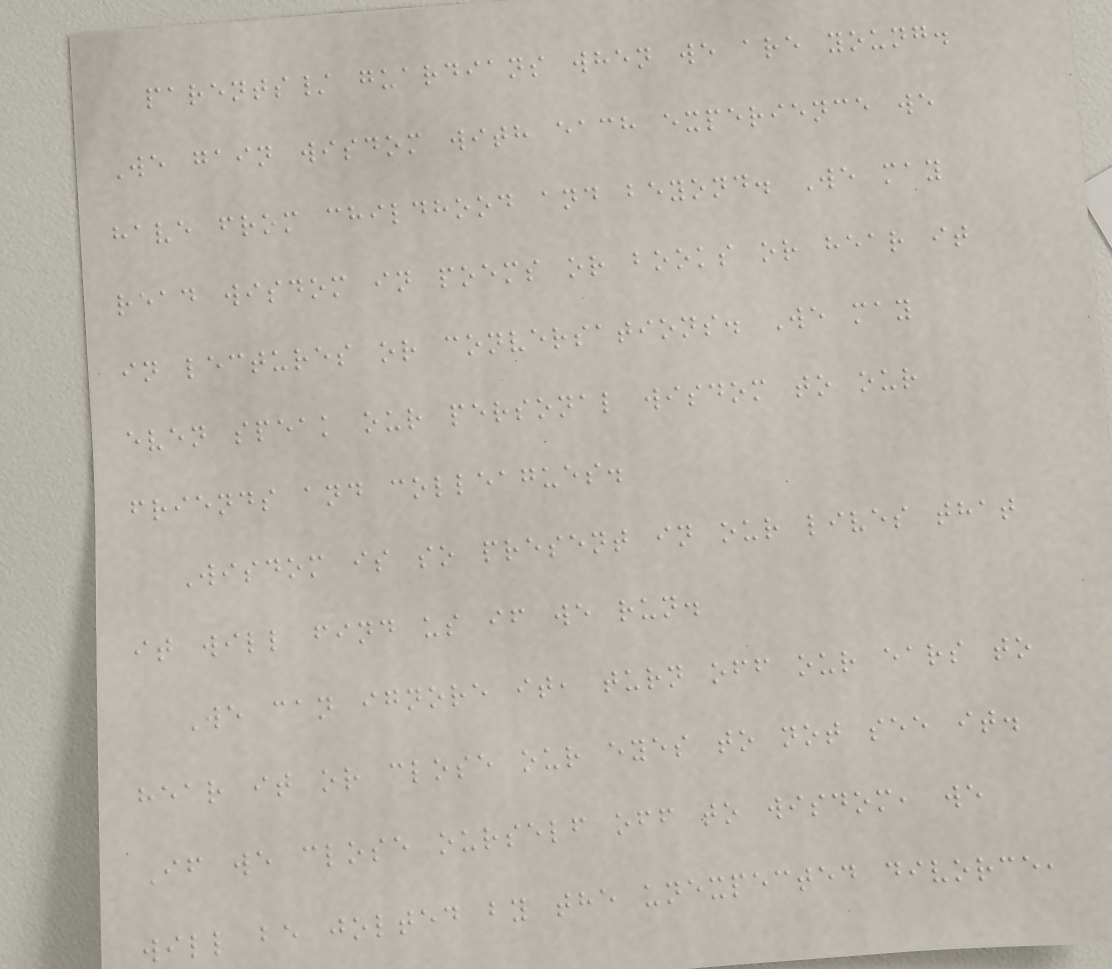parents/ guardians when we are young.
We gain wisdom with each experience we
have from childhood and beyond. We may
read wisdom in poems or books or hear it
in lectures or conversations. We may
even speak our personal wisdom to our
friends and colleagues.
Wisdom is so present in our lives that
it will find us if we run.
We can ignore it, turn off our ears to
hear it or close our eyes to not see it.
If we close ourself off to wisdom, we
will be jolted by the unexpected divorce,
